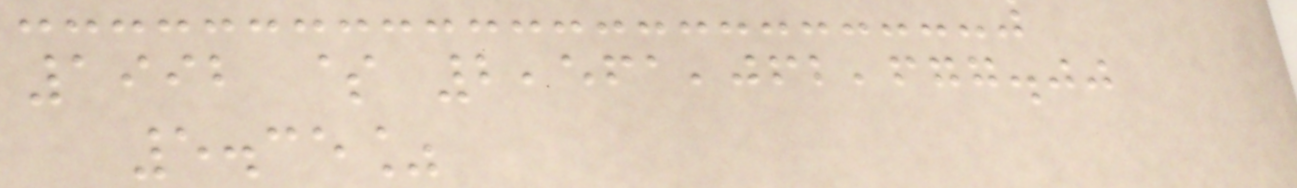1992 $ 2,561,062,677.00
5.35%
